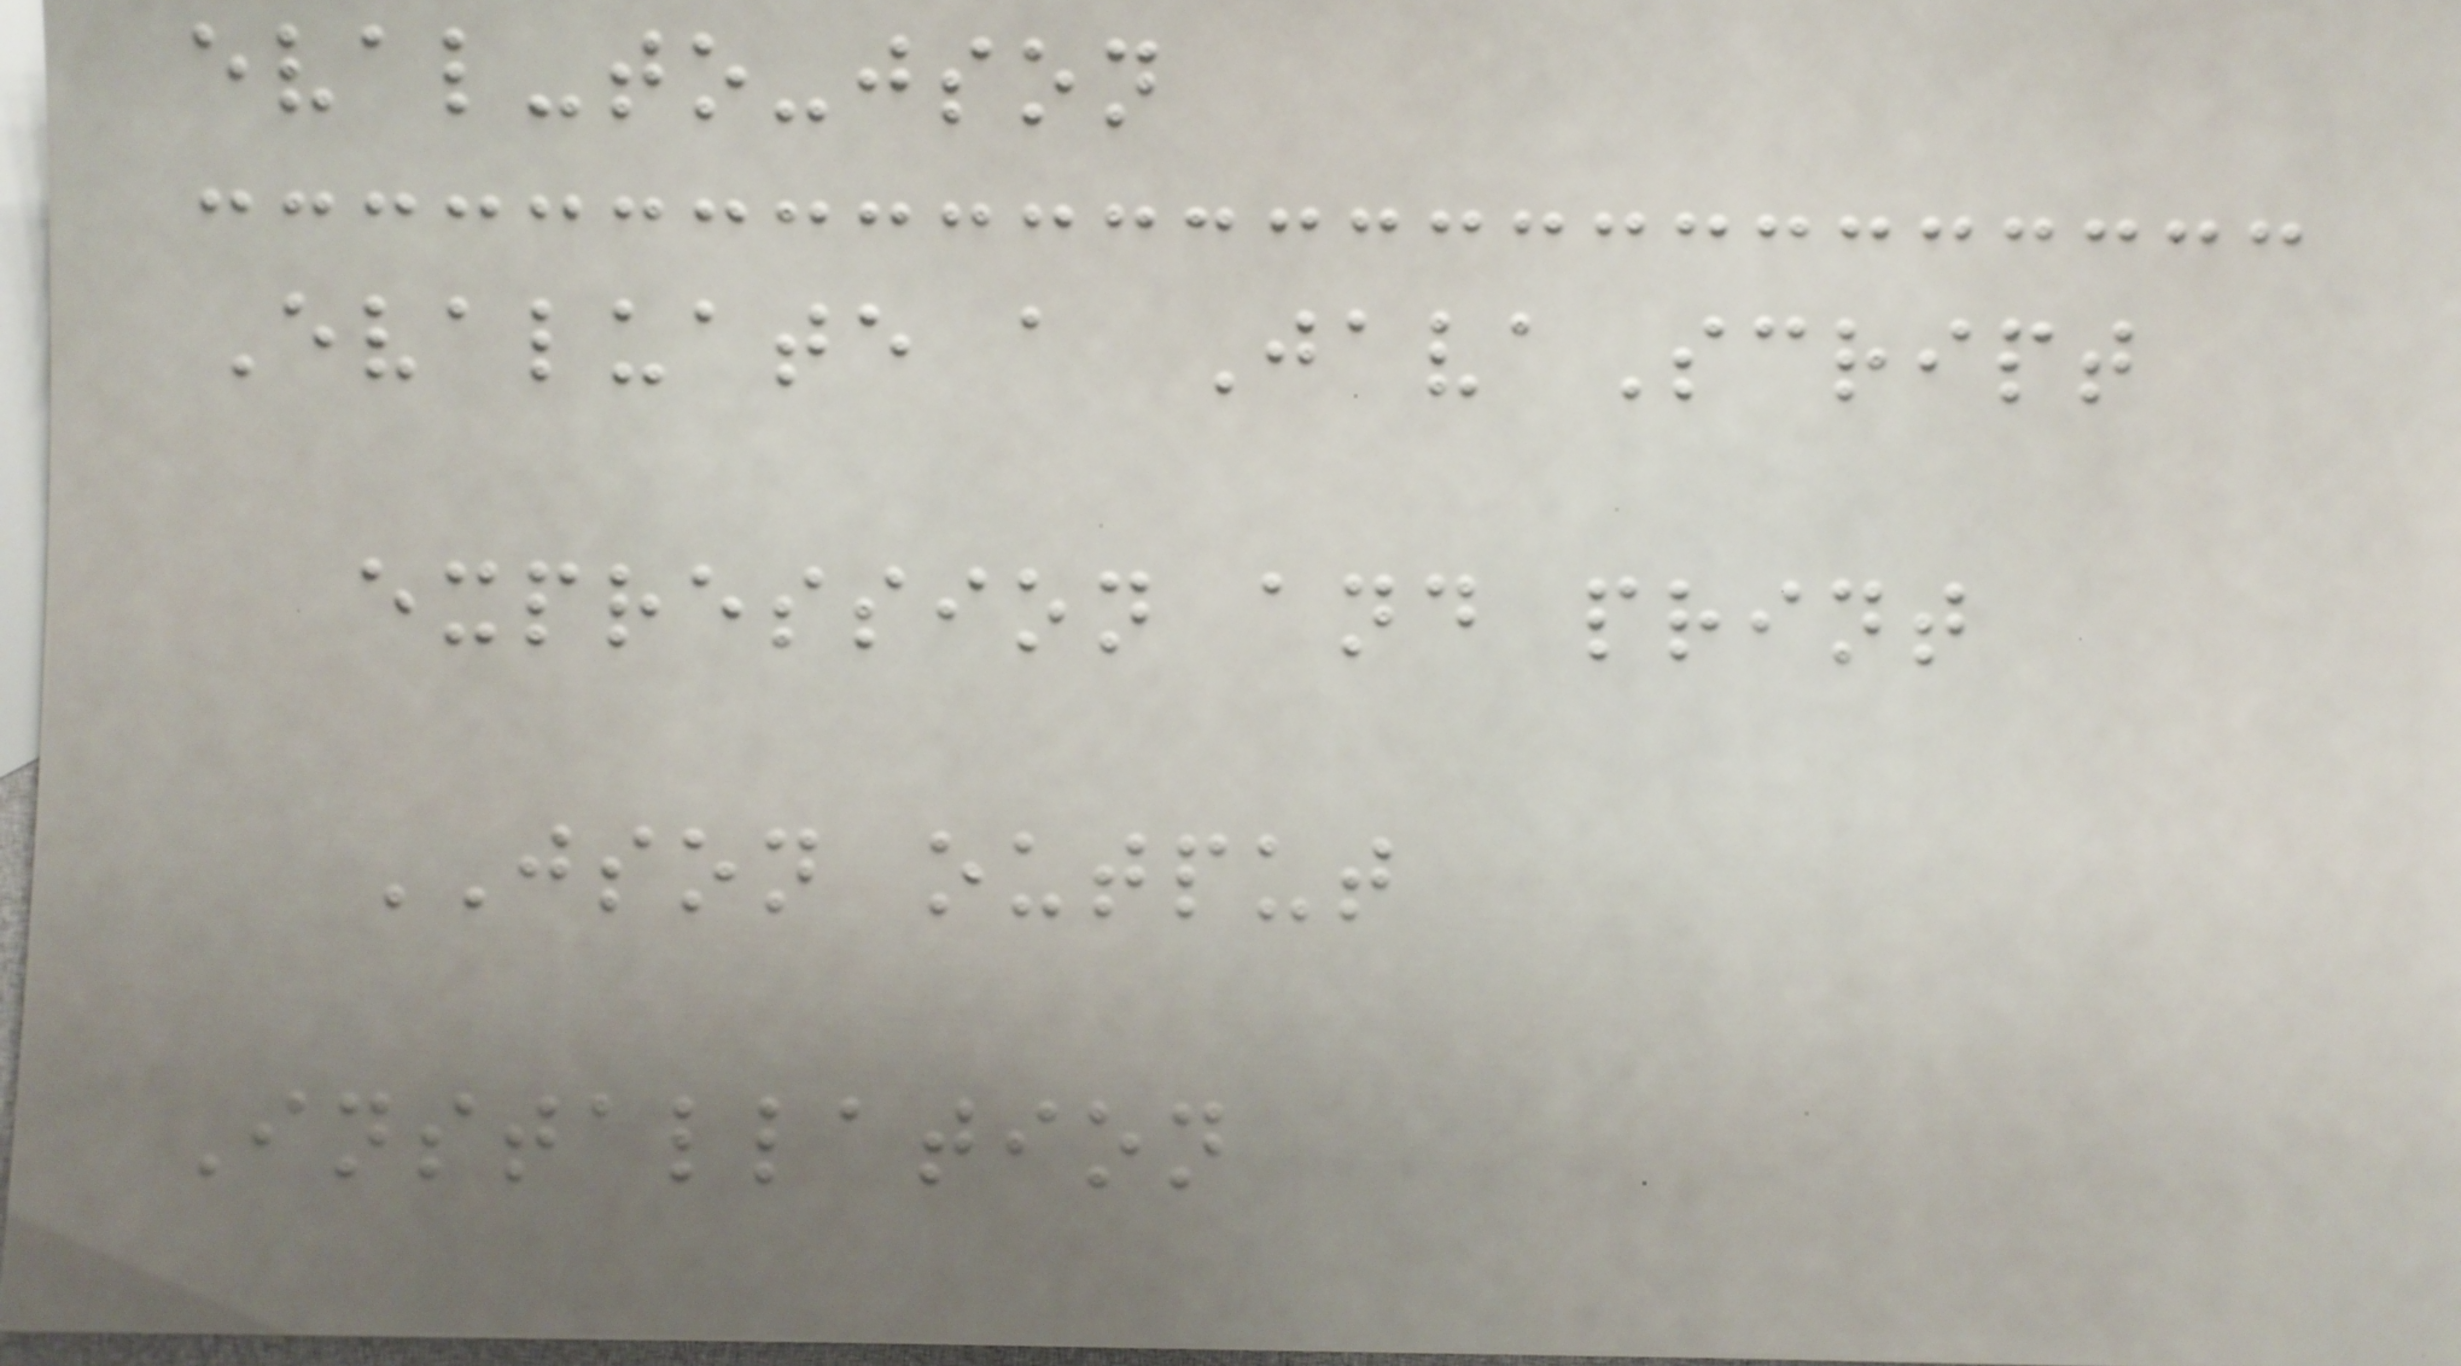eval-to-json
Evaluate a JavaScript
expression and print
JSON output
Installation
